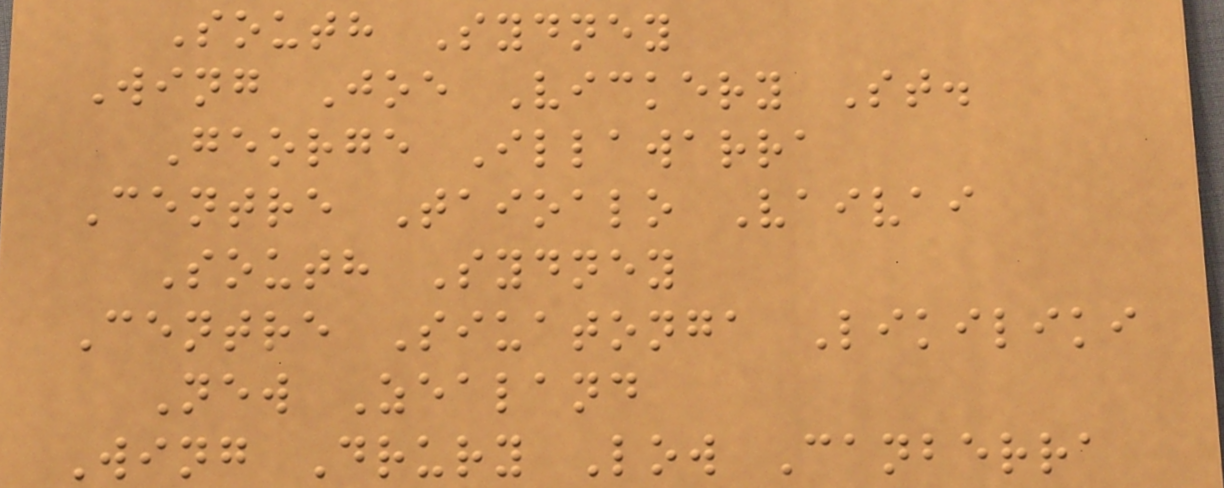South Sydney
Wing Joe Vickery St.
George Illawarra
Centre Taioalo Vaivai
South Sydney
Centre Siuatonga Likiliki
New Zealand
Wing Drury Low Canberra
